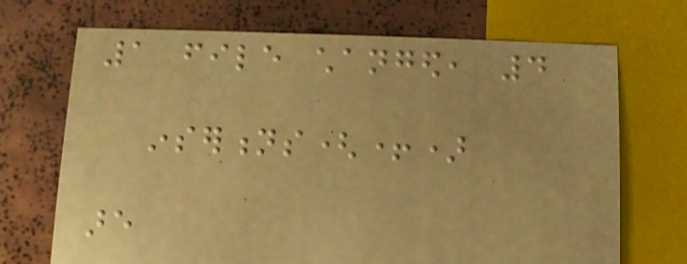1 file changed, 4
insertions(+)
are
